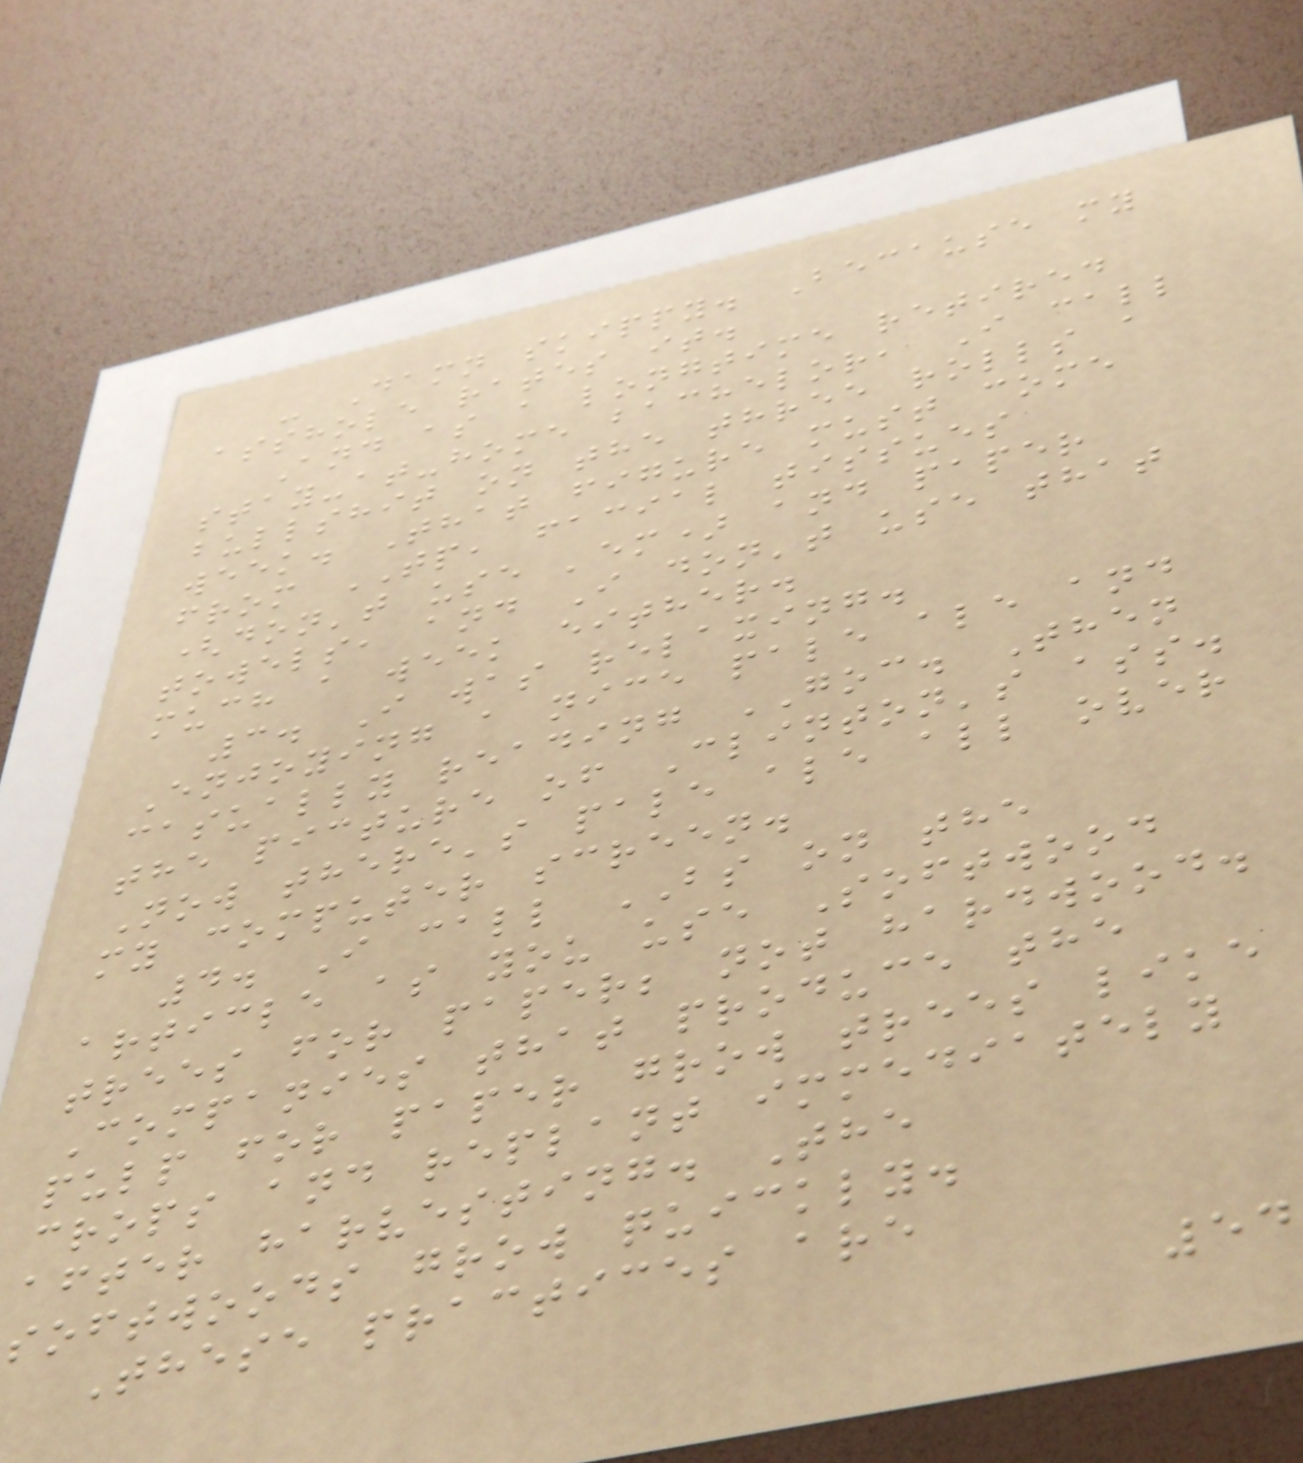- Damn skippy. Because my
asshole rates it.
And as a longtime retired
stay-at-home bachelor, I call
bullshit on the three rolls a
week. That figure must come
from TP, facial tissues
(don't use 'em) and paper
towels, and I don't use that
much a week either.
3. I was relaxing.
Enjoying a nice pale ale and
casually reading GOC. Then
the picture of Clinton's ass.
Now there's pale ale all over
my computer screen.
4. I call BS on the
article as you use Softwood
trees for paper; not hardwood.
Companies that produce the
pulp for paper grow trees like
crops and replant immediately
after harvesting. The
softwoods grow quickly.
These practices are
54
